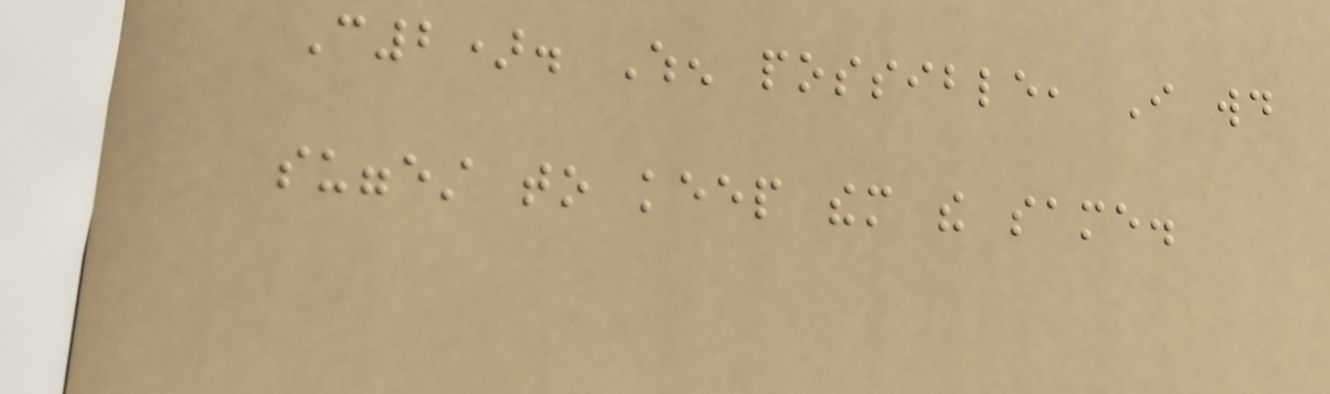C2). When possible, I would
suggest to keep them the same.
